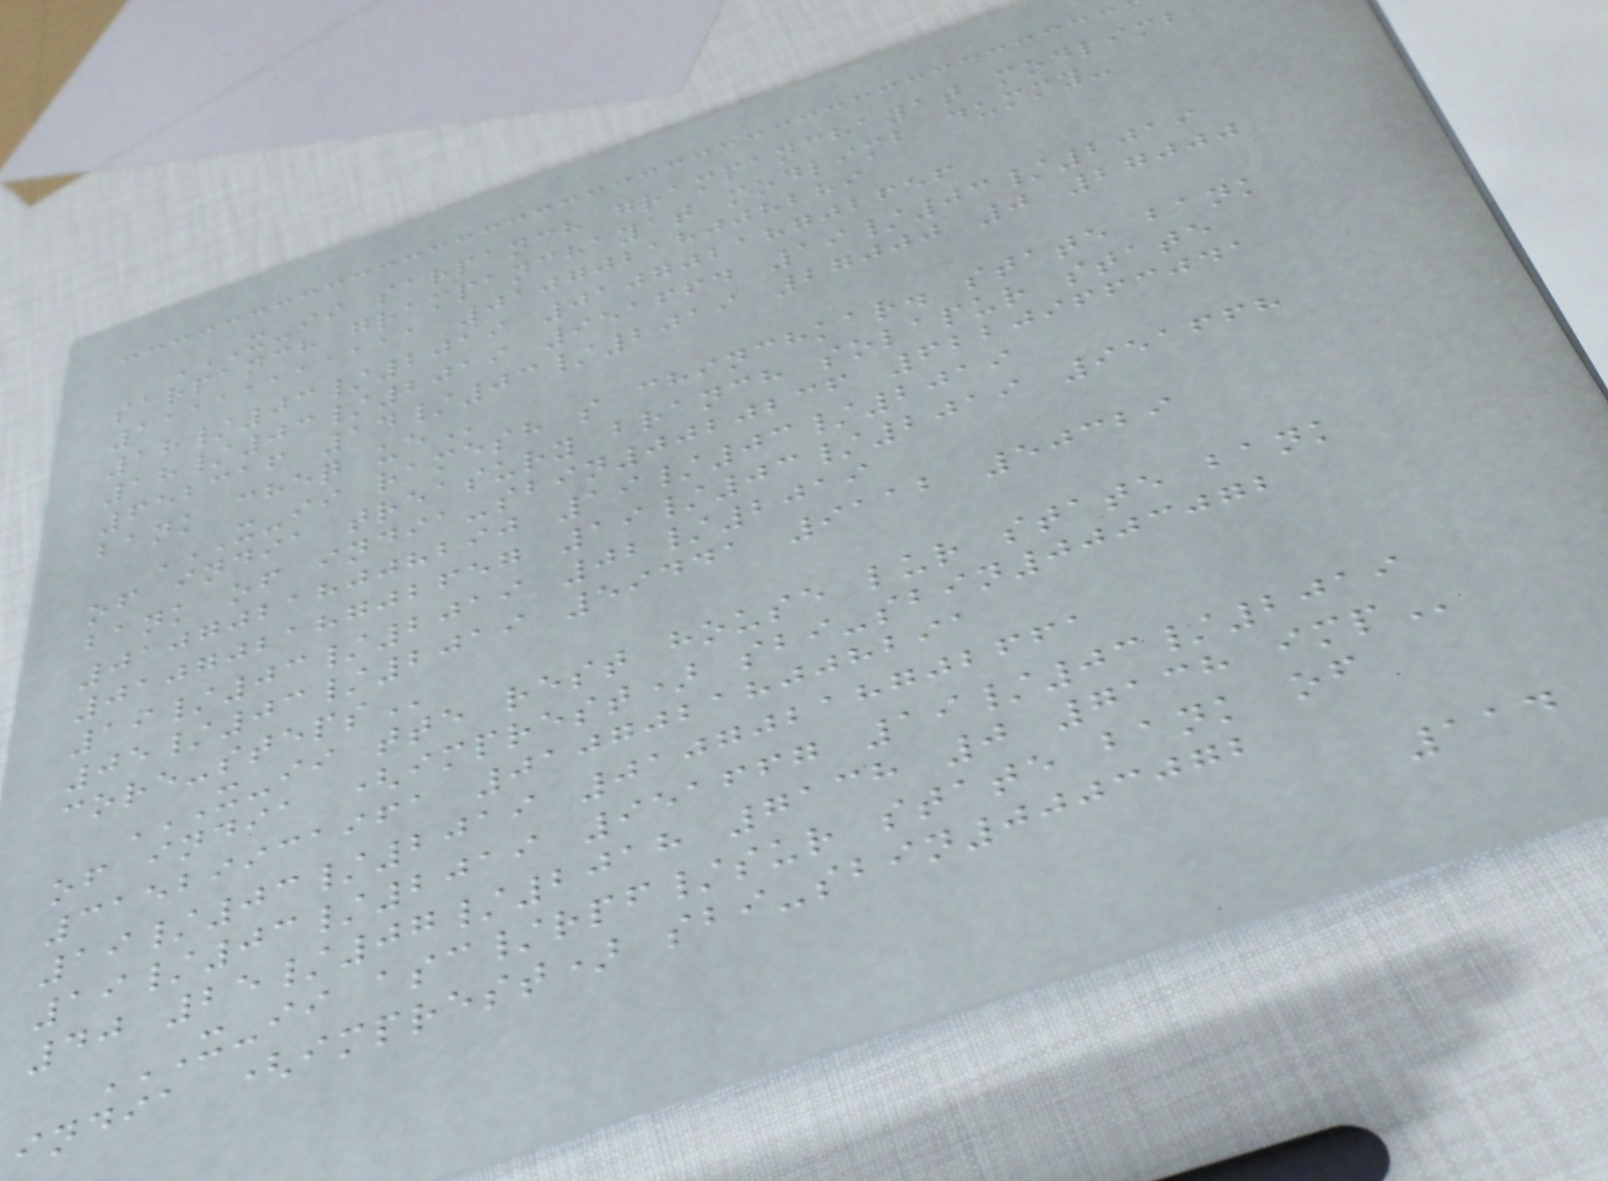X-II SARPANCH GRAMPANCHAYAT MODLIMB
SARPANCH GRAMPANCHAYAT MODLIMB DUMMY-
11111111111 01070218008289
18/03/2019 01070218702656
18/03/2019 951664 19/03/2019
652316 14/03/2019 27000 0 27000
BANK CHEQ UE
X-II RAMESH S CHINCHKAR. STATE BANK
OF INDIA TREASURY BRANCH SOLAPUR STATE
BANK OF INDIA-SBIN0020236 62209663041
01070218008290 19/03/2019
01070218702657 19/03/2019 951668
19/03/2019 02/2019
05/03/2019 59441 9112 50329
CORE-STEPS
X-II TTE REST HOUSE LUR STATE BANK
OF INDIA (IMPREST) SBI-SBIN0003072
31529931961 01070218008291
19/03/2019 01070218702661
19/03/2019 951667 19/03/2019
40 25/07/2018 7138 0 7138 IMP
X-II ASC/RPF/SUR STATE BANK OF
INDIA (IMPREST) SBI-SBIN0003072
114
